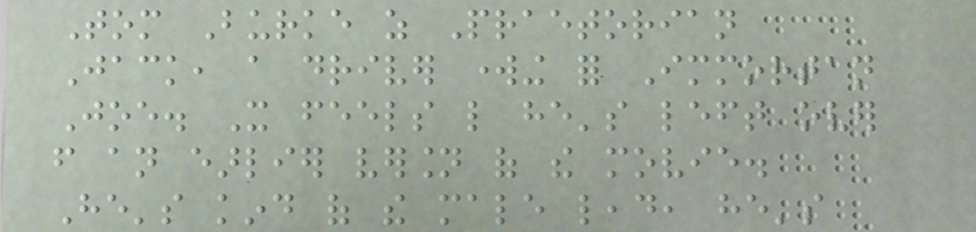Tom Burke as Praetorian
Jack, a driver working for Immortan
Joe. It feels like he's left over
from an earlier version of the movie.
He's kind of the male lead, he's
